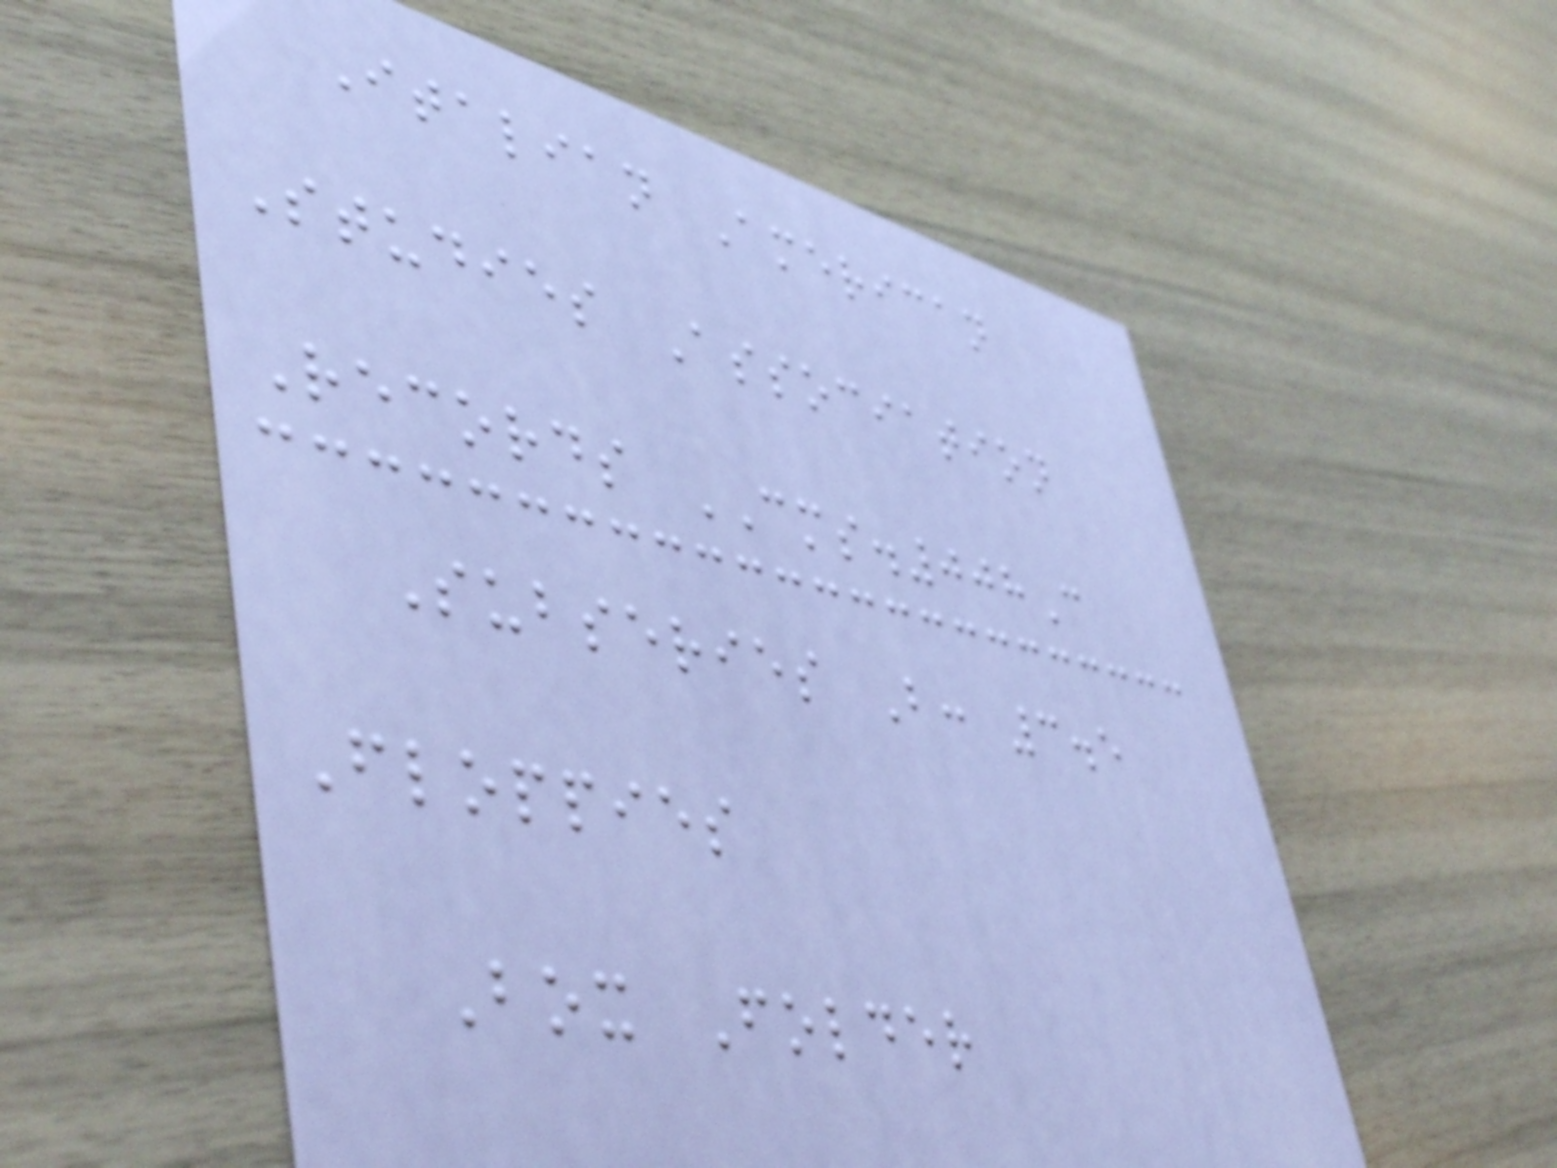Italian American
Studies Association
Records CMS.008C
Subseries B: 3.5
Floppies
Box Folder
